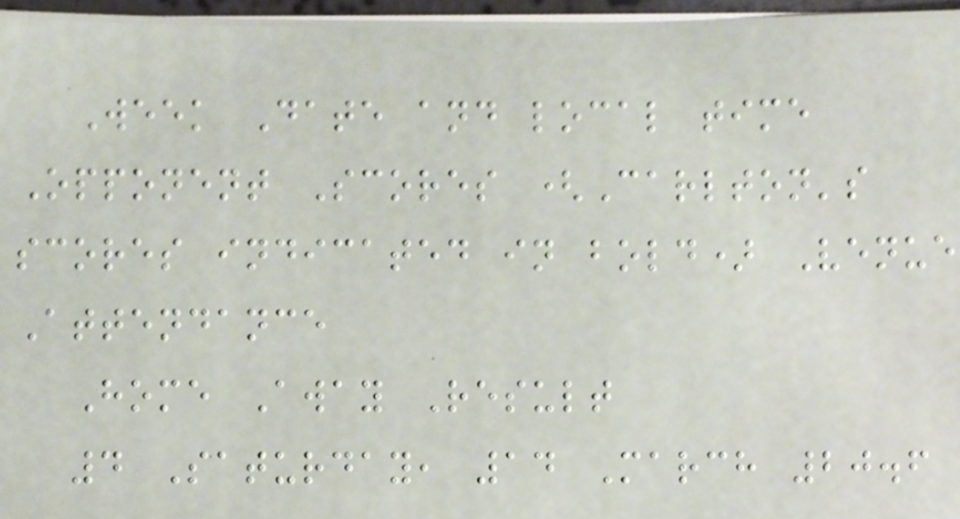Week Date and local time
Opponent Scores (Carlton's
scores indicated in bold) Venue
Attendance
Home Away Result
4 Saturday, 14 March 20.6
